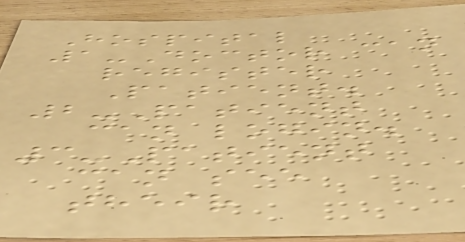Hospital
1-Doctor can
register
Patient.
2-Patient
can login.
3-Patient
can see
their
